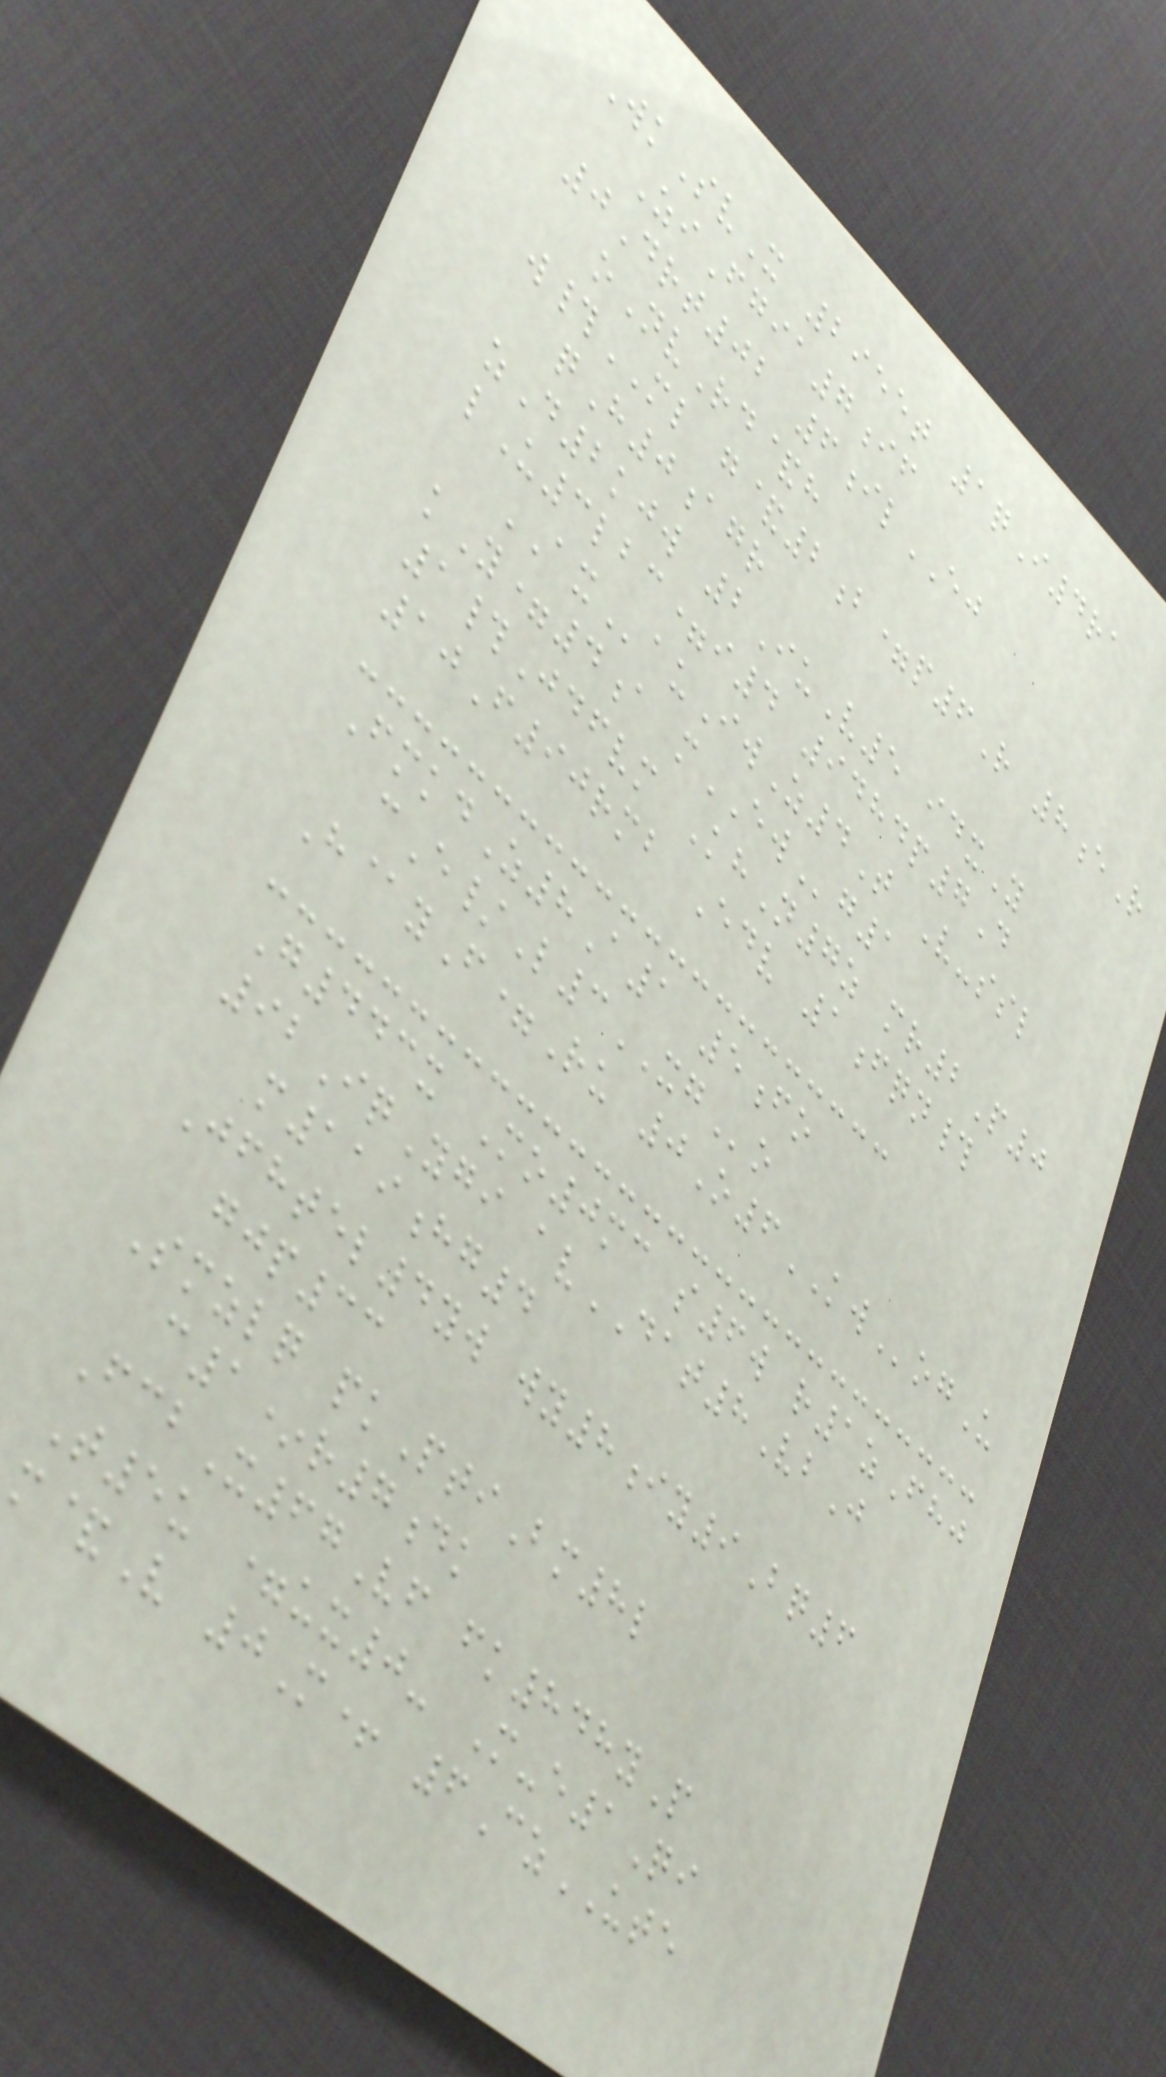WkSvX 2955t 1qI4ra
ZiFgia7if
0Drt02 6ilEJ
oNvRd&h
w#ML g&2b=p6R 8eR
qH0agr
zD2kjw 2IuV5 idxY
lU3lbc=i4 9484p7D
AXauIwZ4T V-ssl
kY=4a mEWg1
1#Jdfvm KhN7z mr2P0
10F90rmb Edv 1fqn#
FmkdZ8A1 5fo
cE/L3XGo
H@yF=Ru 0O6KWogU
G443x Mo0mc s6w r1zFhj
92IqYgi avDAT8VbJ
m119hg4
Jfhtel4yw wy8iy9Bq6
gjp33
Smzlq pkPtiBm8l
c1*r7dk
FcbX67Vf fk848yP
T5u =ux0- M-e1Qi
m&V 0M+ 6CzUTE
